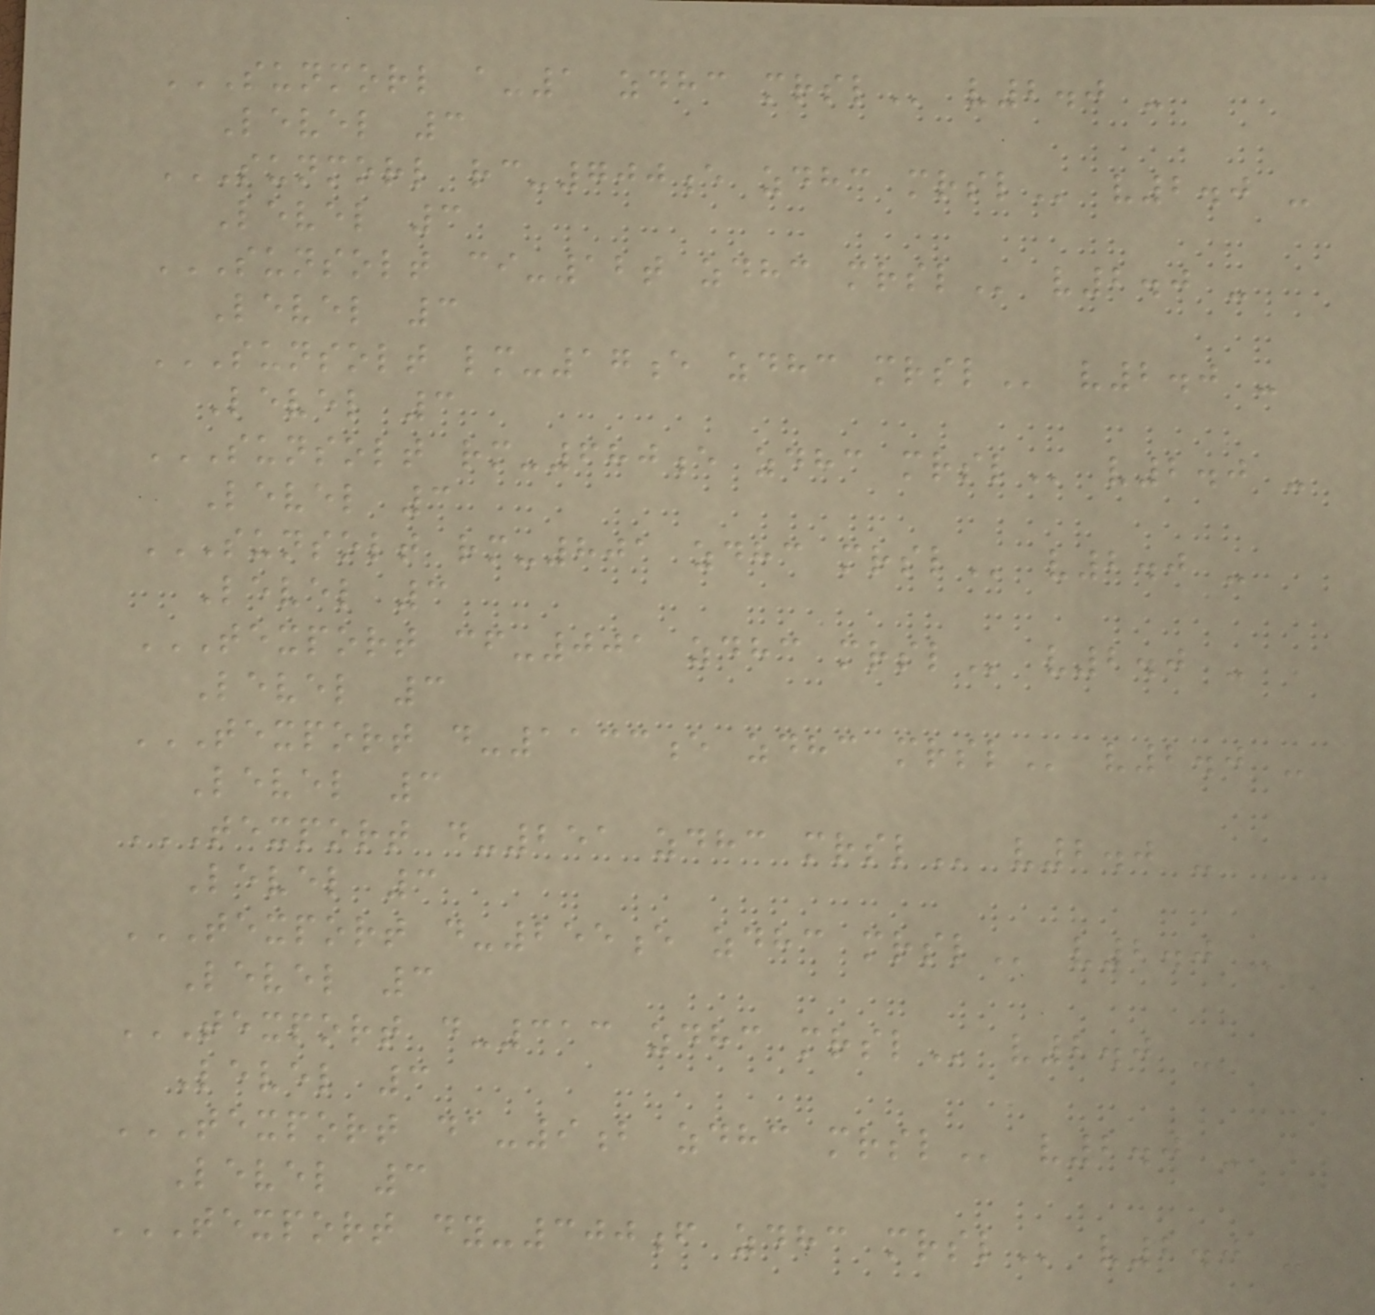SUNMORL A-1 ZDHC MRSL v2.0 -
Level 3
SUNMORL RC-700E ZDHC MRSL v2.0 -
Level 3
SUNSOLT CI-12T ZDHC MRSL v2.0 -
Level 3
SUNSOLT LM-17E ZDHC MRSL v2.0 -
Level 3
SUNSOLT RM-680E ZDHC MRSL v2.0 -
Level 3
SUNSOLT RM-801 ZDHC MRSL v2.0 -
Level 3
TEXPORT CF-001 ZDHC MRSL v2.0 -
Level 3
TEXPORT D-1133E ZDHC MRSL v2.0 -
Level 3
TEXPORT D-251 ZDHC MRSL v2.0 -
Level 3
TEXPORT D-255E ZDHC MRSL v2.0 -
Level 3
TEXPORT D-313 ZDHC MRSL v2.0 -
Level 3
TEXPORT DA-9B ZDHC MRSL v2.0 -
Level 3
TEXPORT DY-300F ZDHC MRSL v2.0 -
